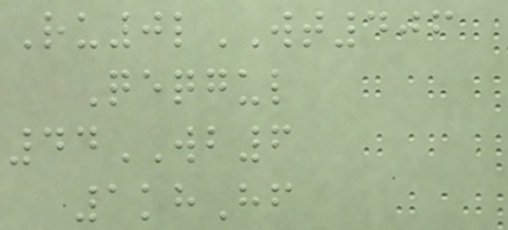Ru0lWT406
Qeqgul
44WB6
1khHf
